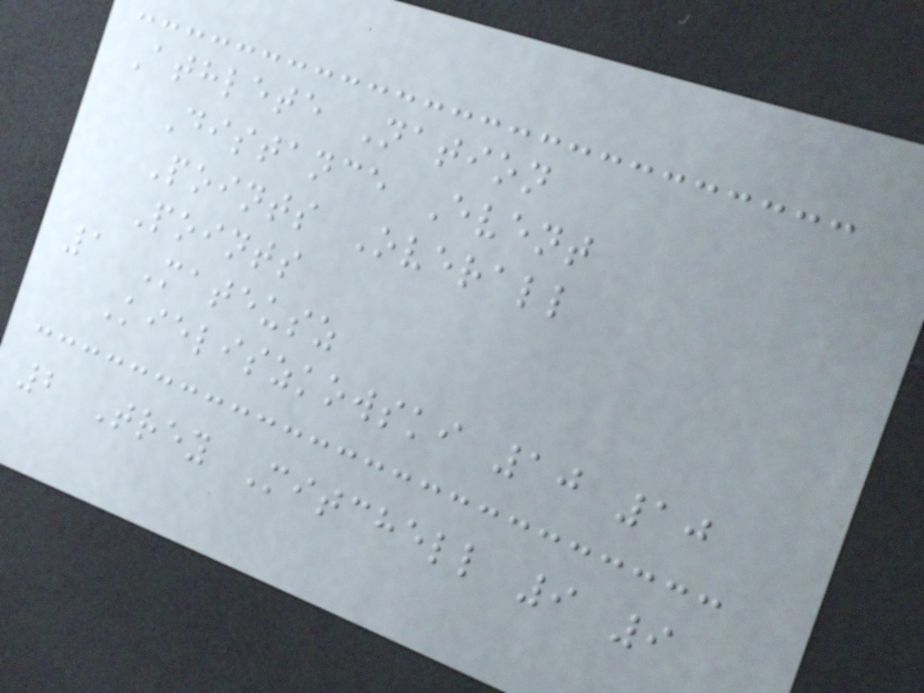Athlete Nation
Distance Event
Points Overall
Points
1 Mateusz
Kieliszkowski 10 10
2 Trey Mitchell 9 9
